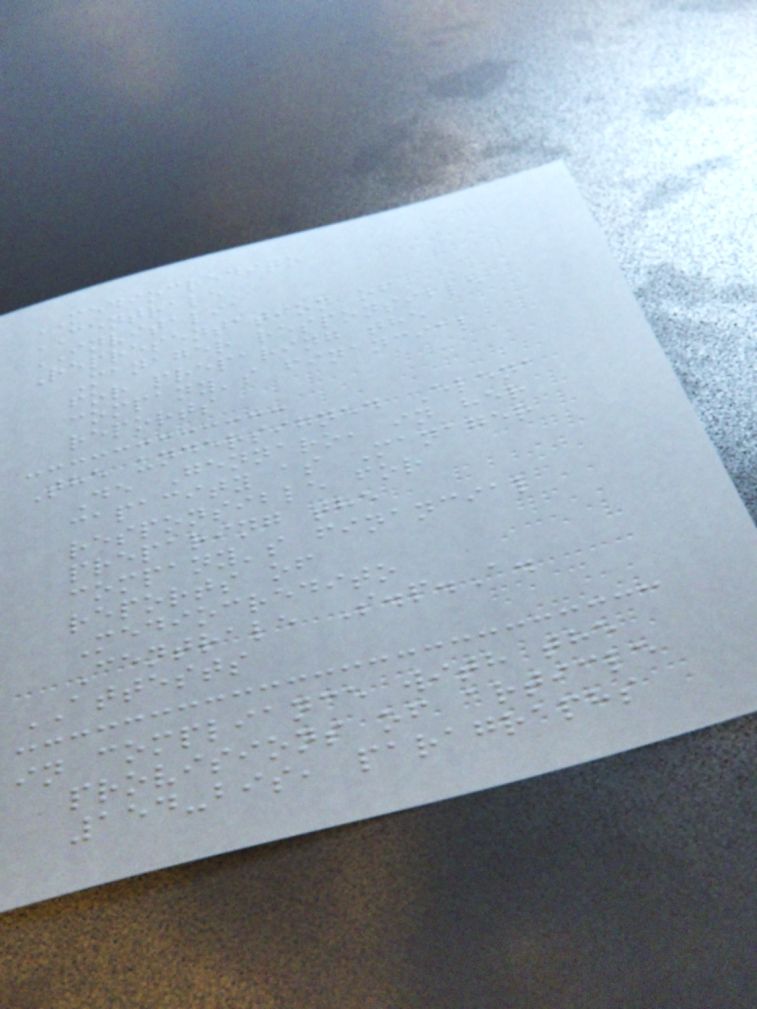MEDIOCREDITO
CENTRALE
INVITALIA
Representation of
Manager responsible
for preparing the
company's financial
reports
The undersigned Elena
De Gennaro, in her
capacity as Manager
responsible for
preparing the
company's financial
reports of
Mediocredito
Centrale S.p.A.
ATTESTS
in compliance with the
provisions of article
154-bis, paragraphs
